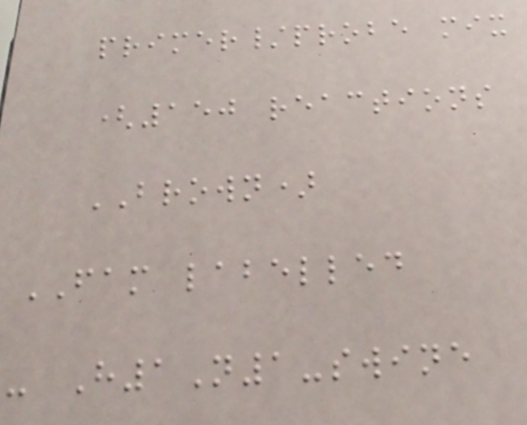primer/probe mix
(150 reactions
BROWN)
FAM labelled
- H1N1-swine
